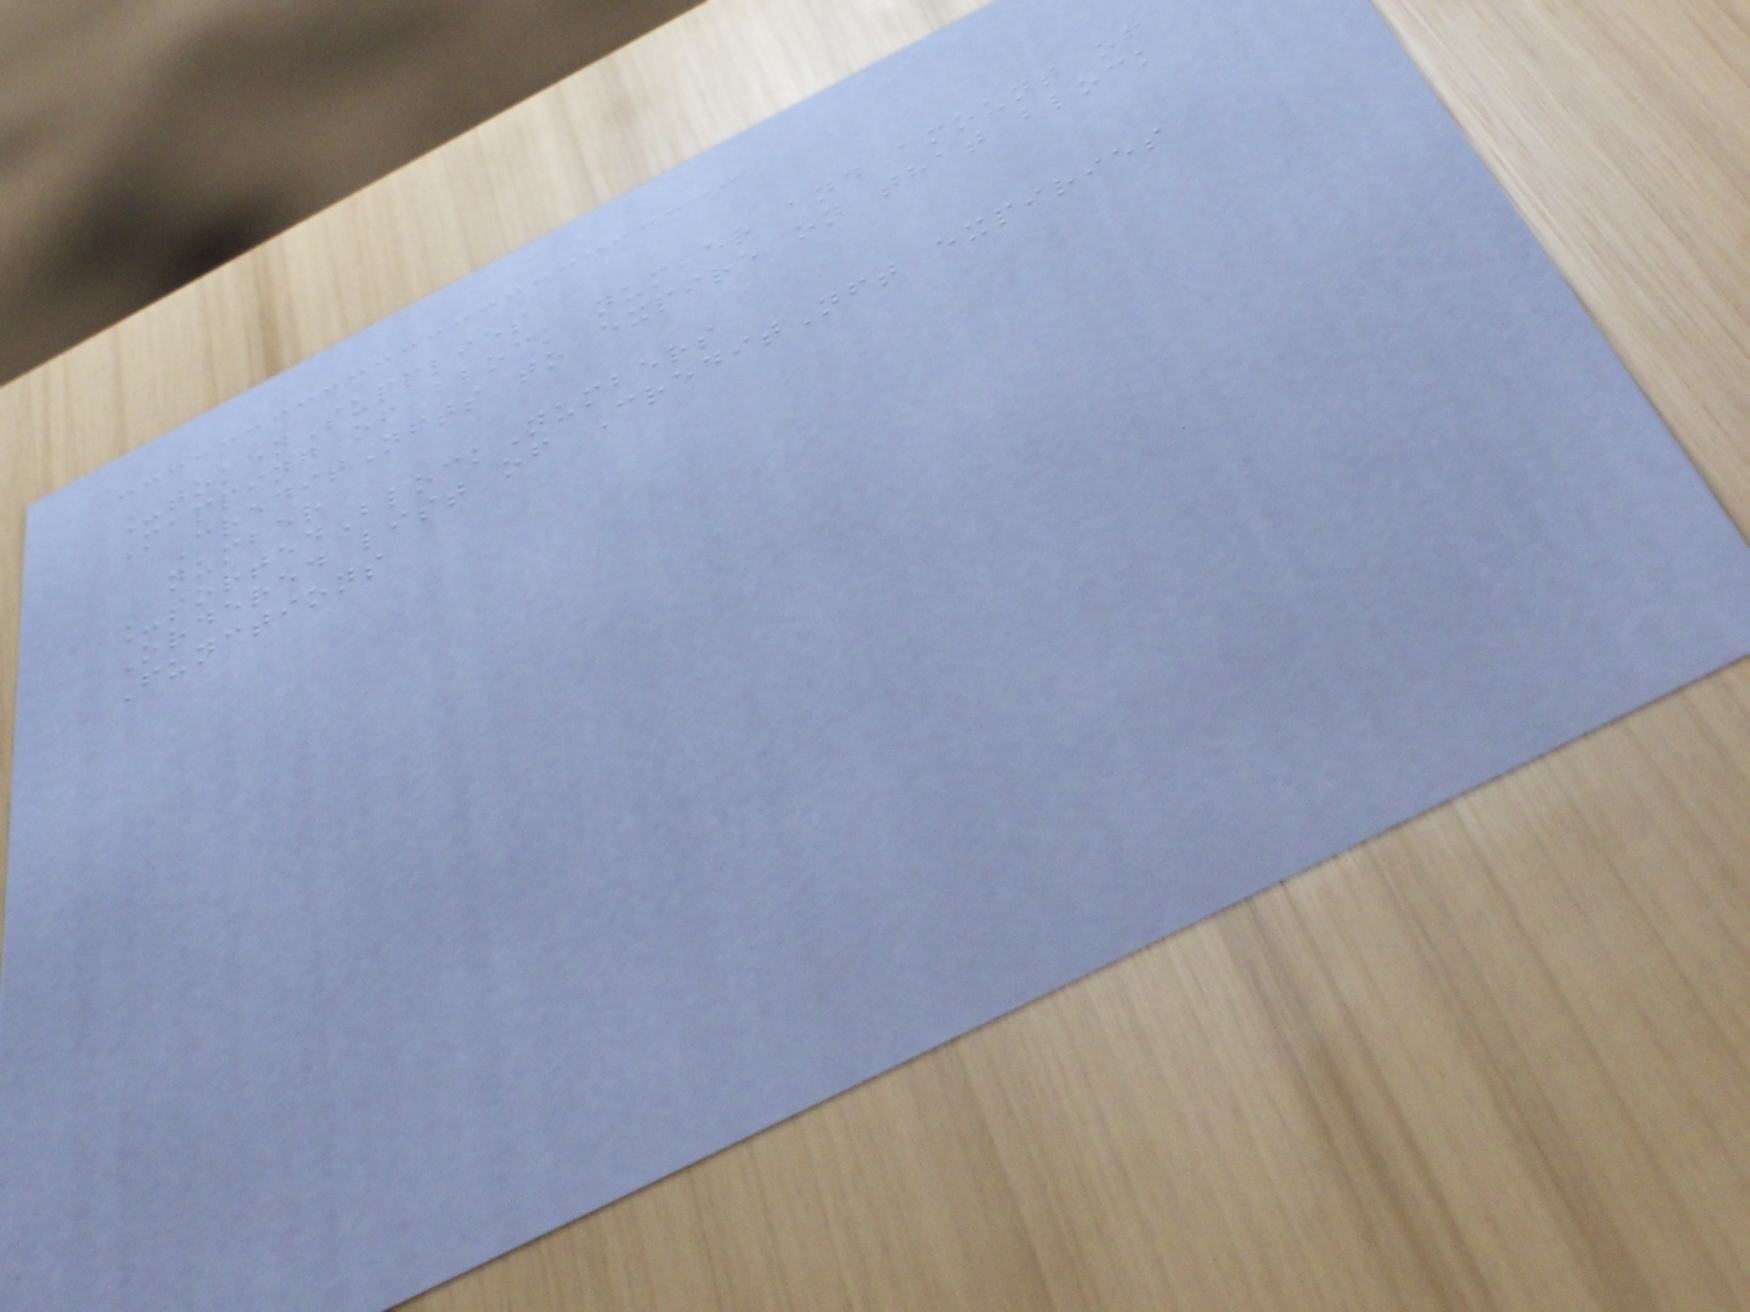_tokenSupplies
Mapping of block number and amount of
CreditNfts to expire on that block
number
_sortedBlockNumbers
Ordered list of CreditNft expiries
Functions
